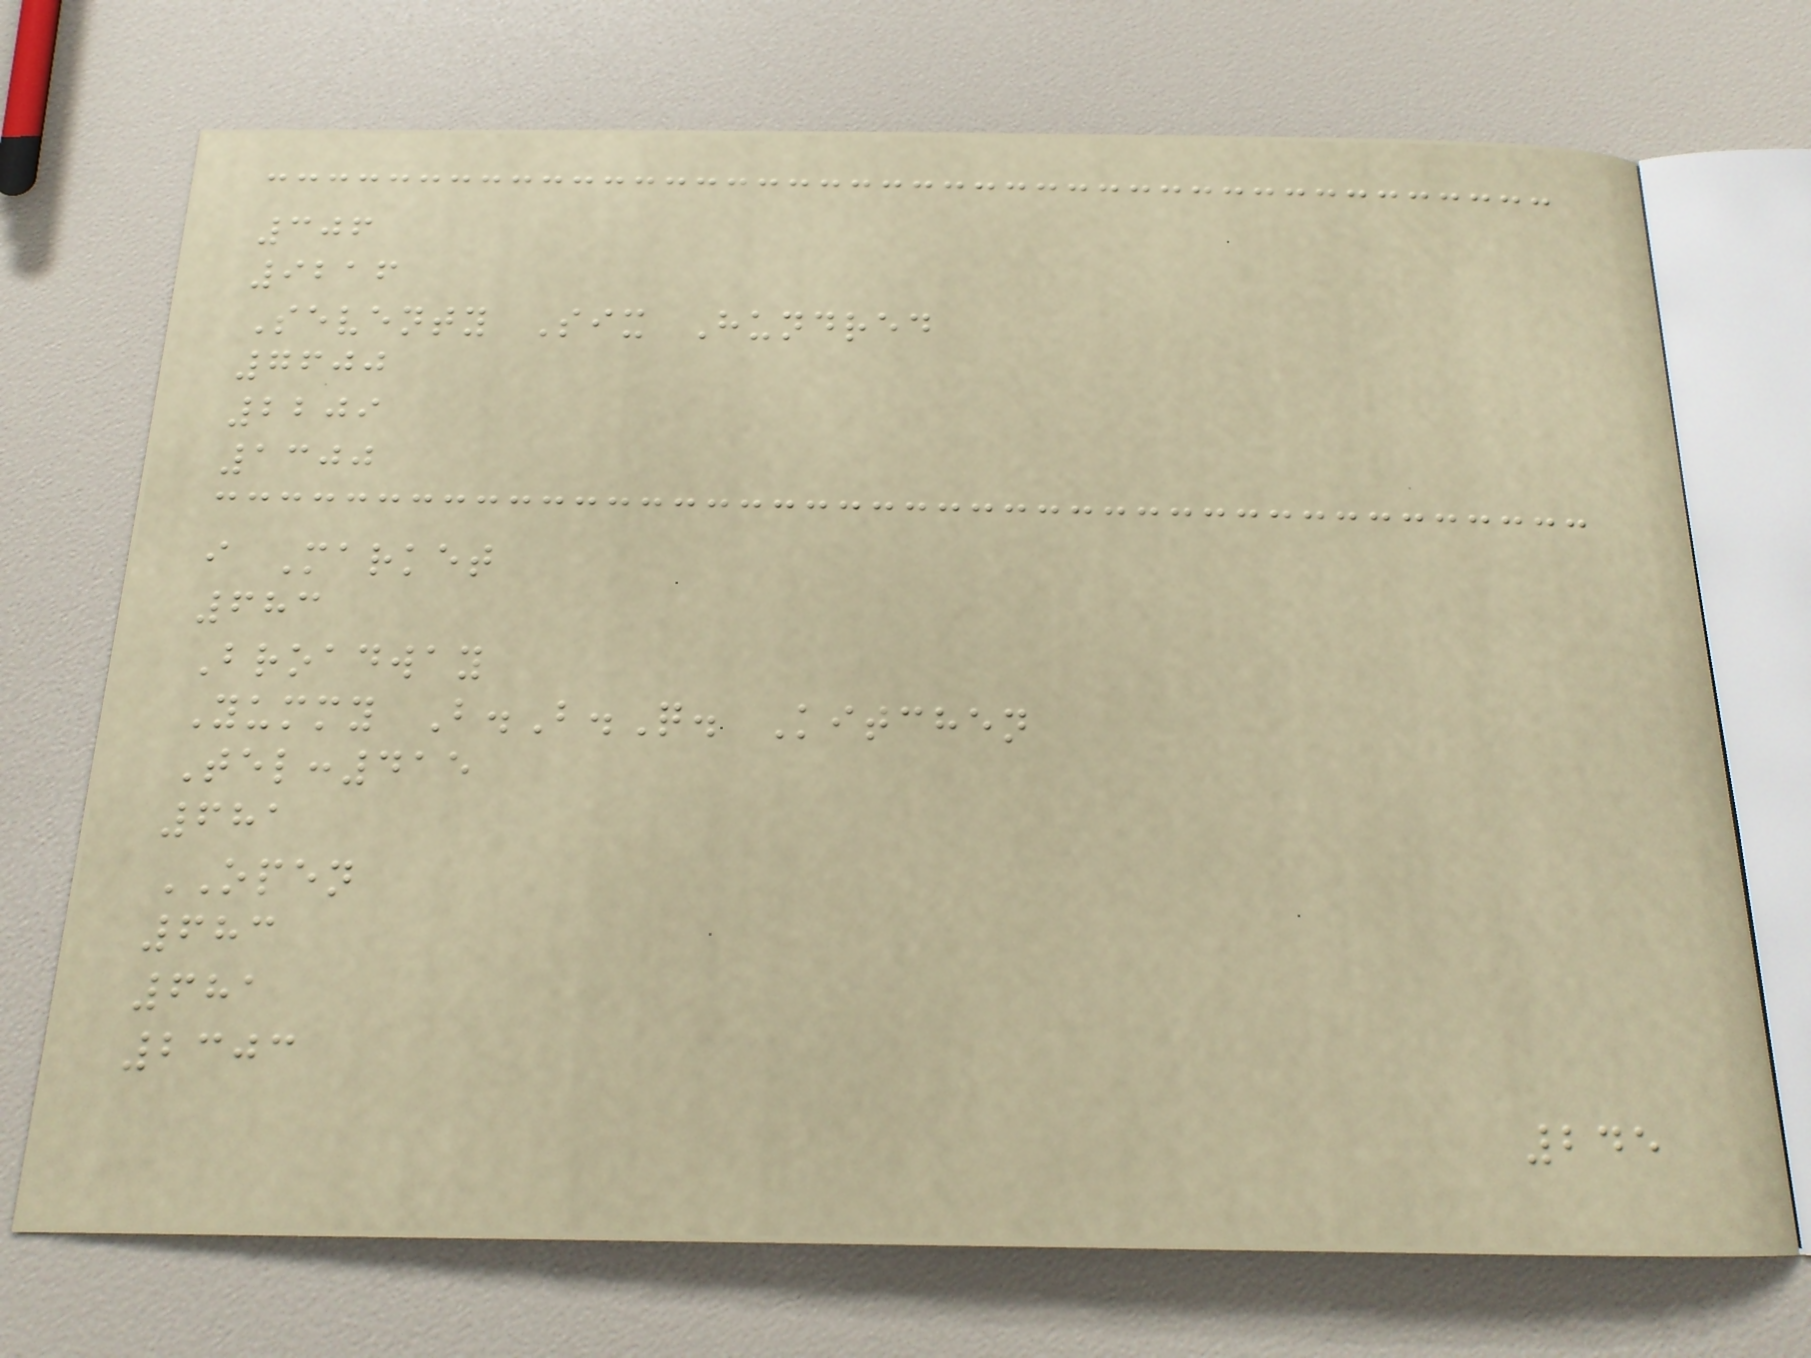306
9216
Seventy Six Hundred
7600
2209
1300
i Market
683
Broadway
Yummy B.B.Q. Kitchen
Tel:415
681
OPEN
683
681
2303
245
